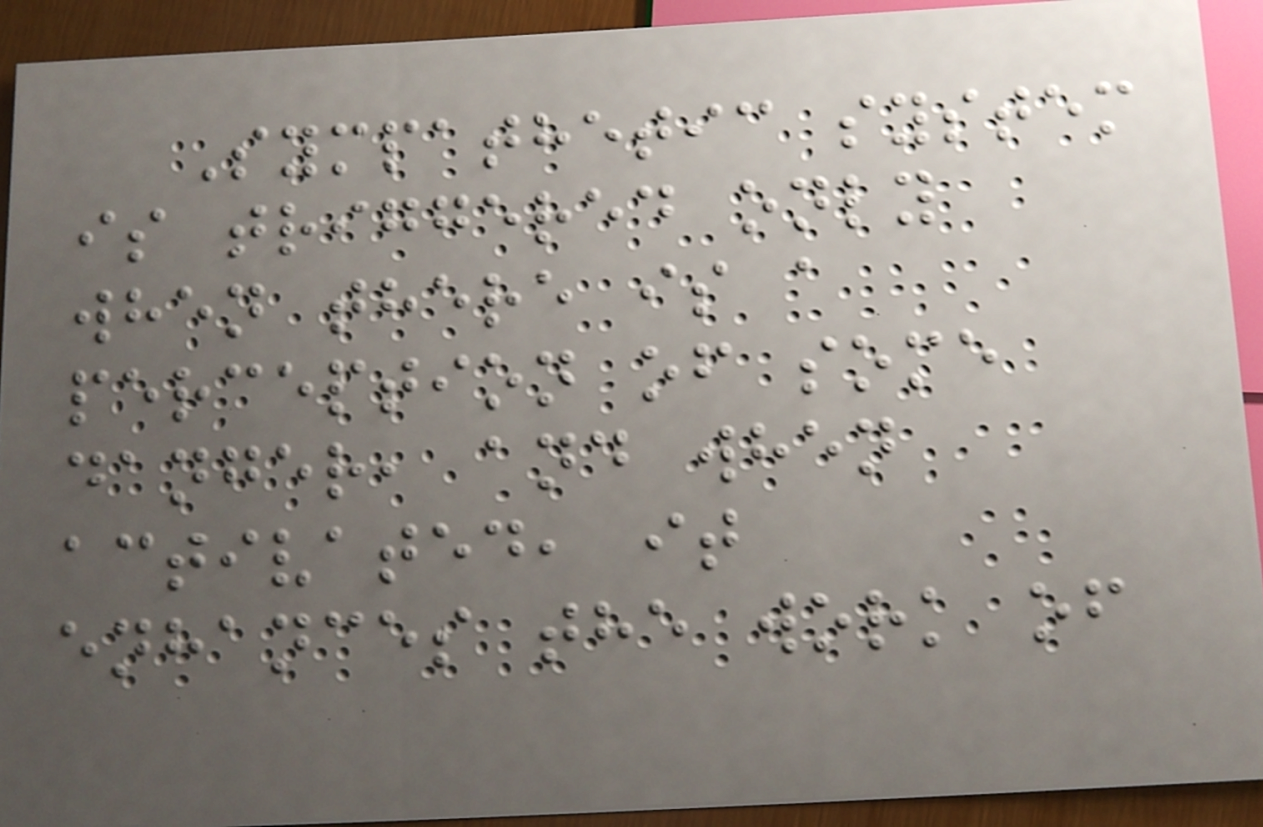Sympathetic system
is triggered only
when there is a
perception of some
danger, and when
activated, it
enhances the work of
